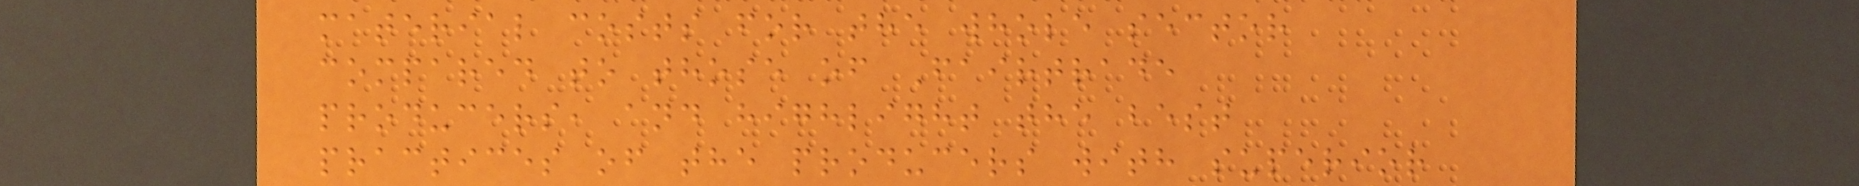material costs for the whole sector
compared to those of Fairtrade
producers, and highlight the best
practices of the producers with superior
